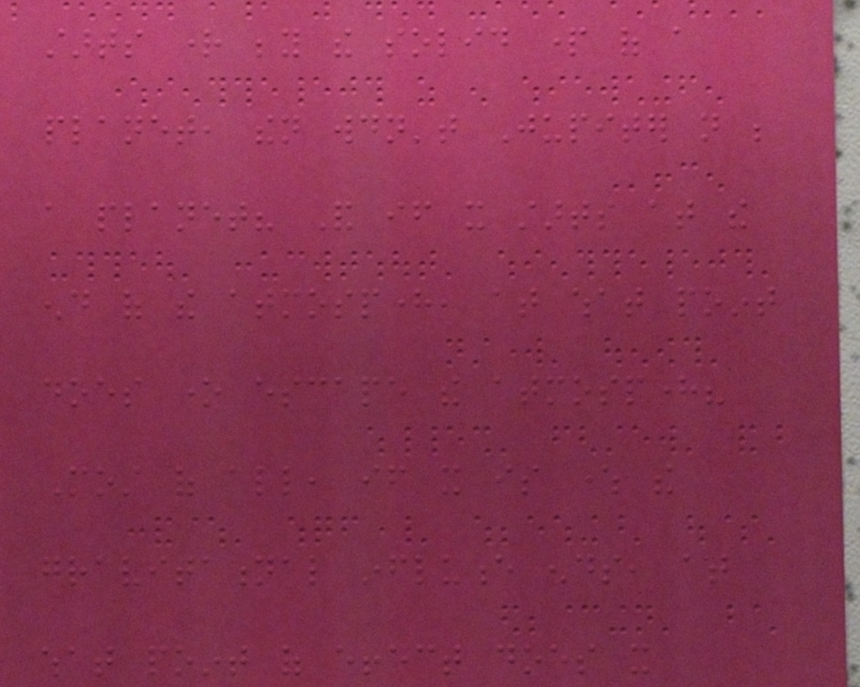starts right beyond the solid part of a
planet, then wouldn't Jupiter not be
a planet? And if it starts at the
end of the atmosphere, at what point
does one escape the atmosphere?
Most of all, if it is where the
gravitational influence ends, at
what point of effect does it
